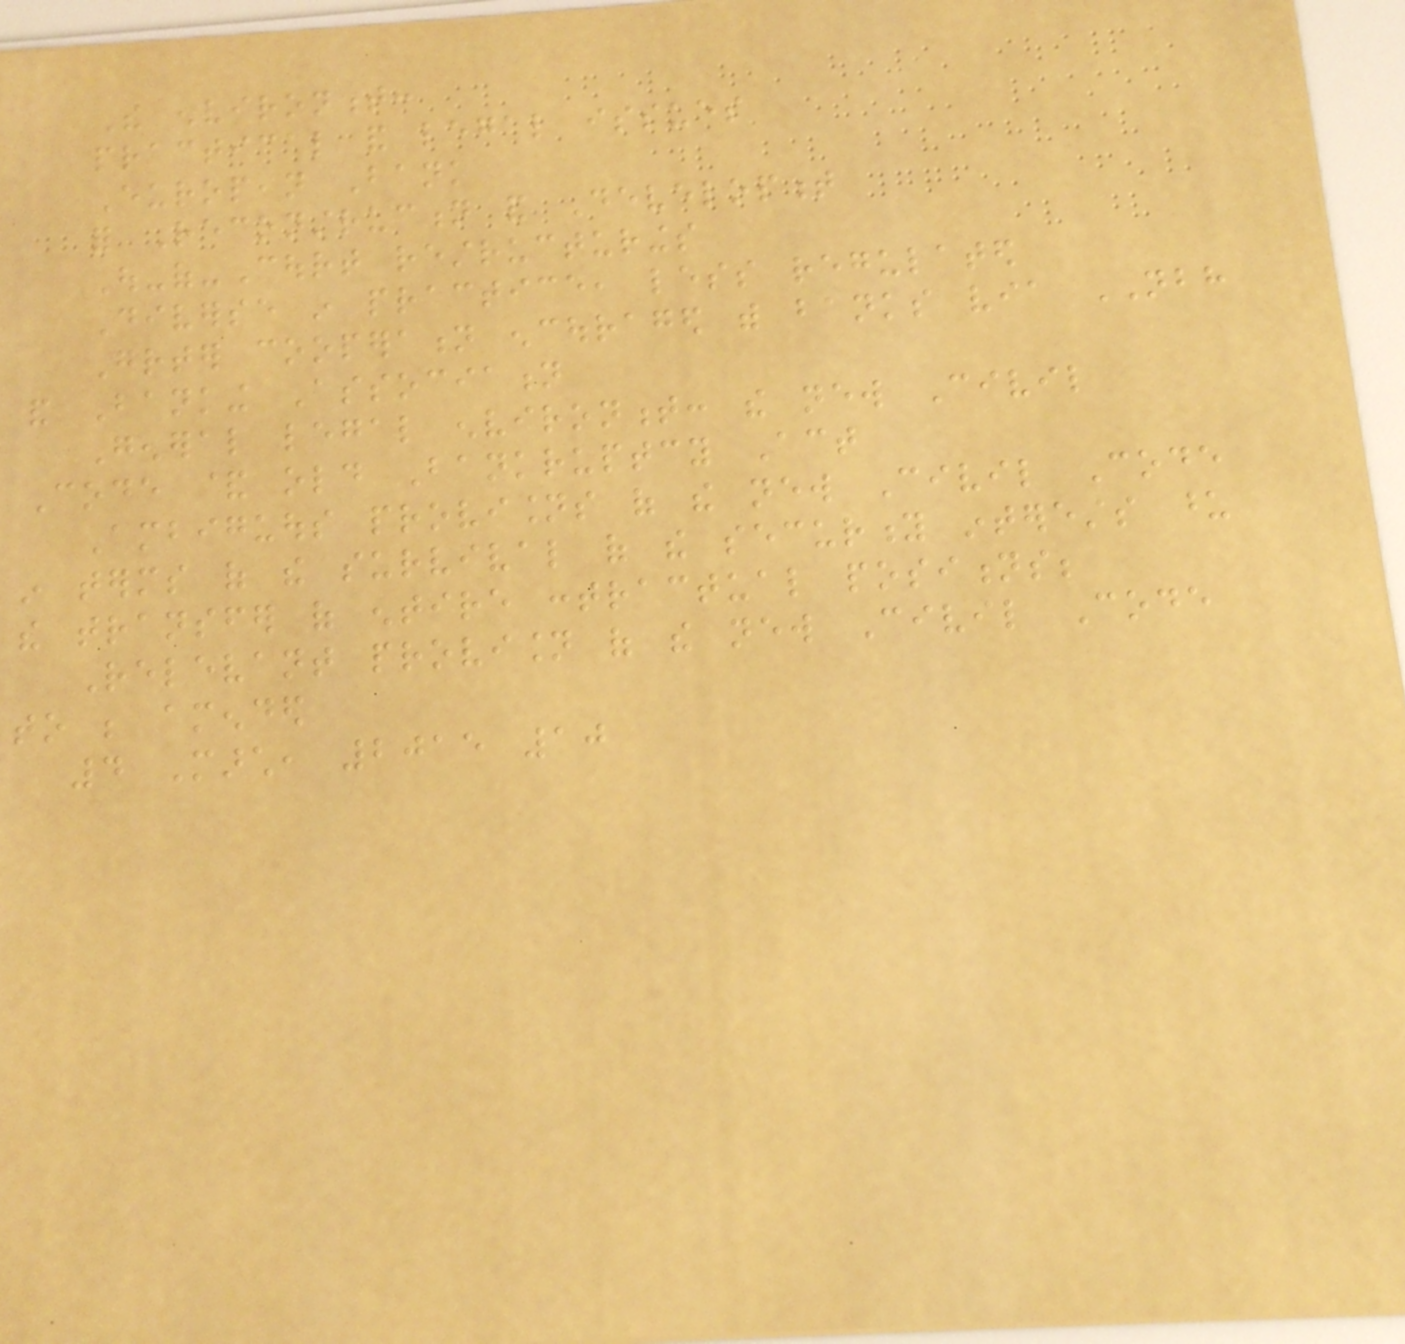The environment:
practical and legal issues
European Bank
for Reconstruction and Development
Out-of-Court restructurings
Diverse in practice, less regulated
Greater cooperation encouraged with banks via NBH
and Banking Association
General legal environment: the new Civil
Code & old Bankruptcy Act
Ambiguous provisions of the new Civil Code
in terms of the survival of the security interests upon
the transfer of entire contractual positions;
Relevant provision of the new Civil Code
to be amended
4 March, 2015 10
